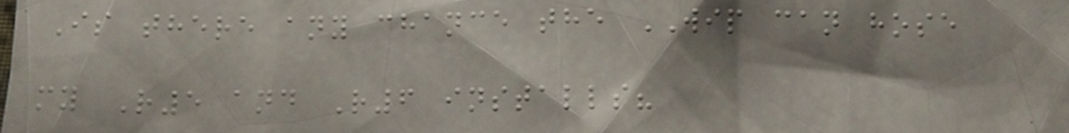Is there any chance the WIP can hose
my R5 and R6 installs?
